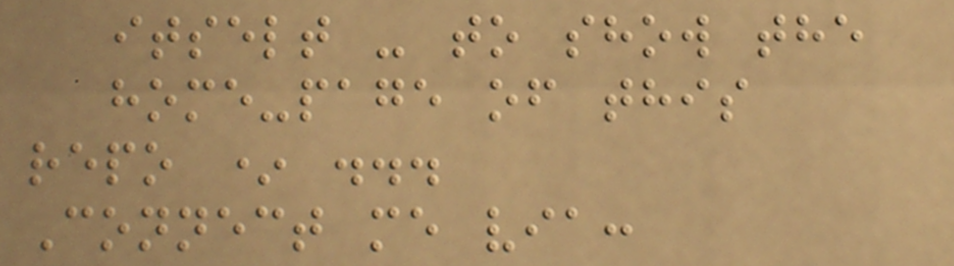itselt - to show the
home-page of this
repo * ...
Connect me via:
